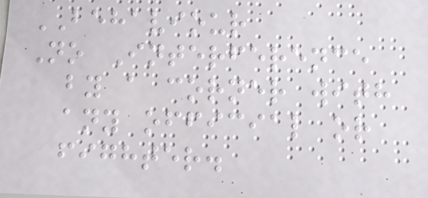BEHAVIOUR
No Interference
by a corner with
any official or
fighter.
